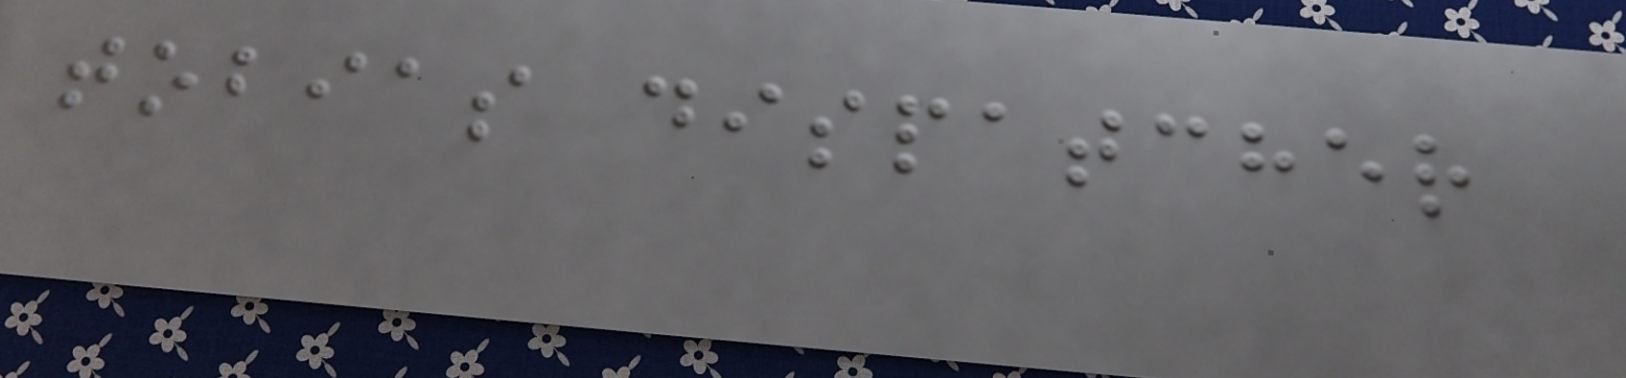tobias dispatcher
